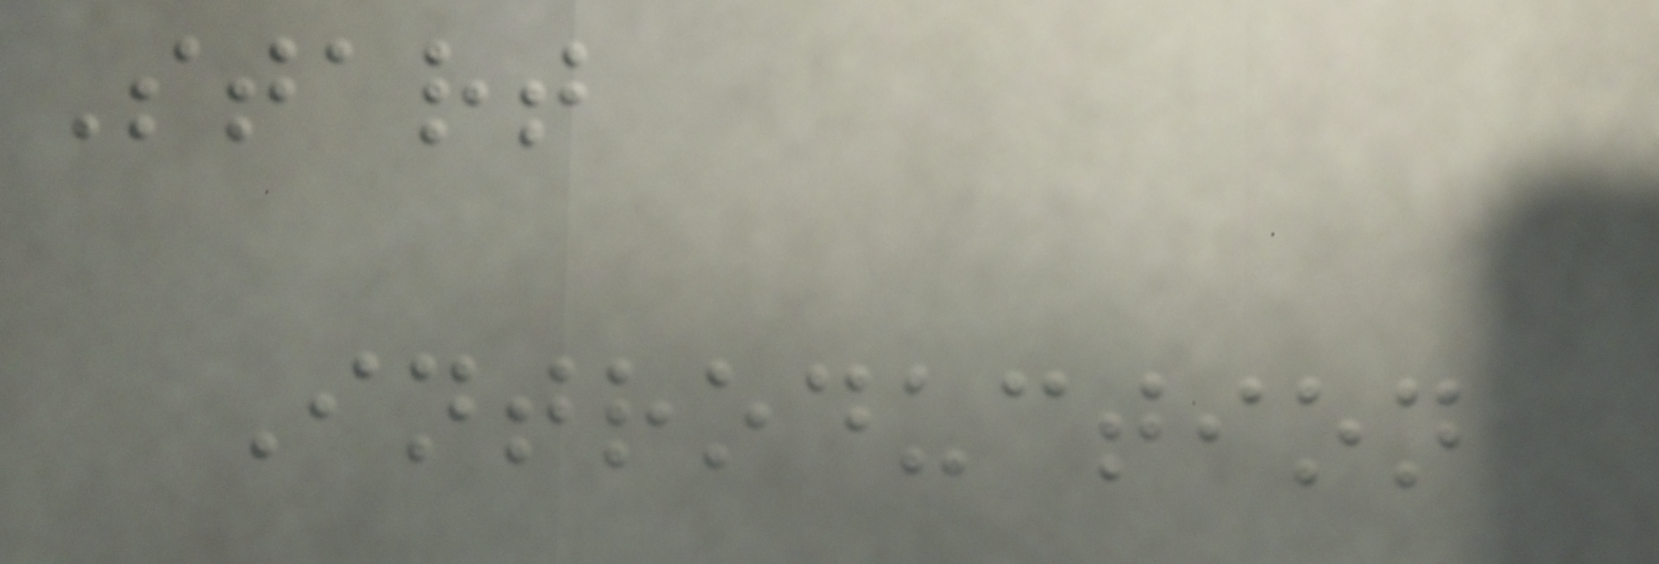Start
Introduction
